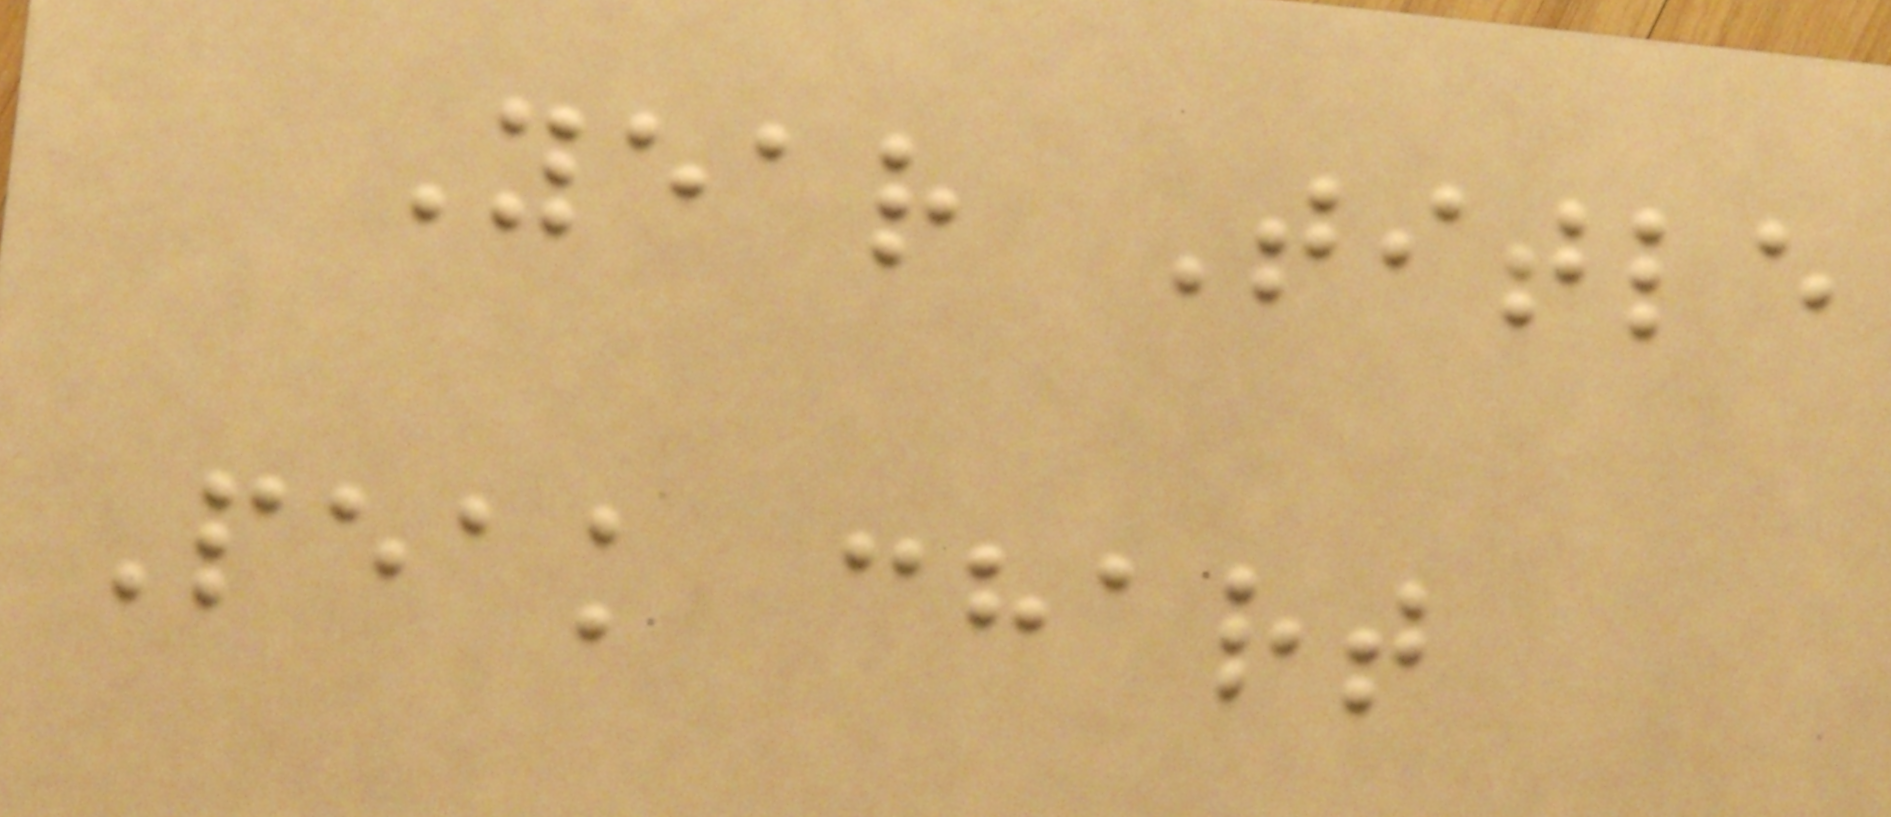Year Title
Peak chart
